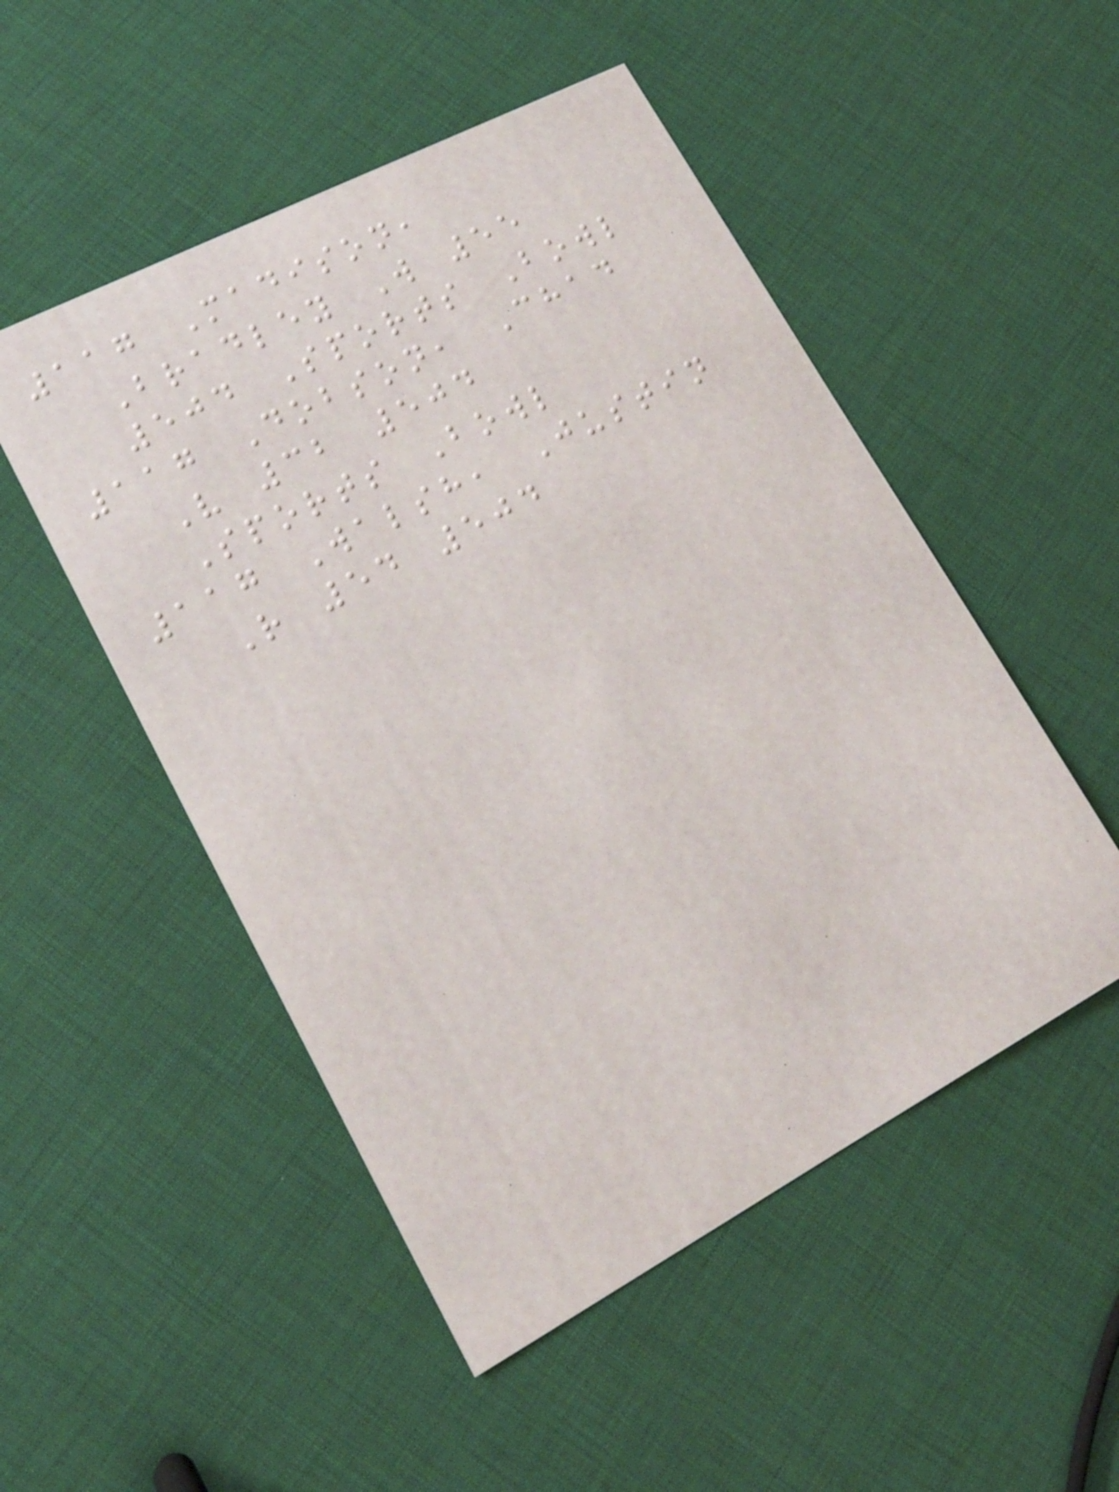117 Madison,
Bradley W 55
504 Sports Bowl
117 Dobson, Chad
V 32 504
Sports Bowl
117 Walsh, Justin
R 54 504
